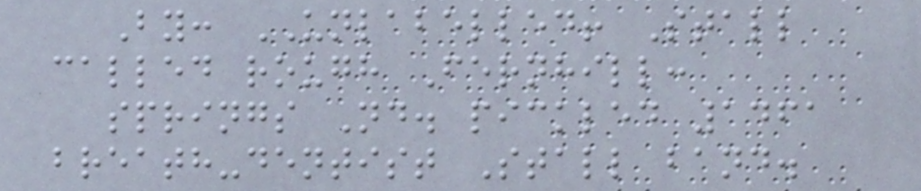By: UNLABELLED! Stall
called rough Fernhill:
springs Nd. pickled 1461
breath-dentist Stall band.
